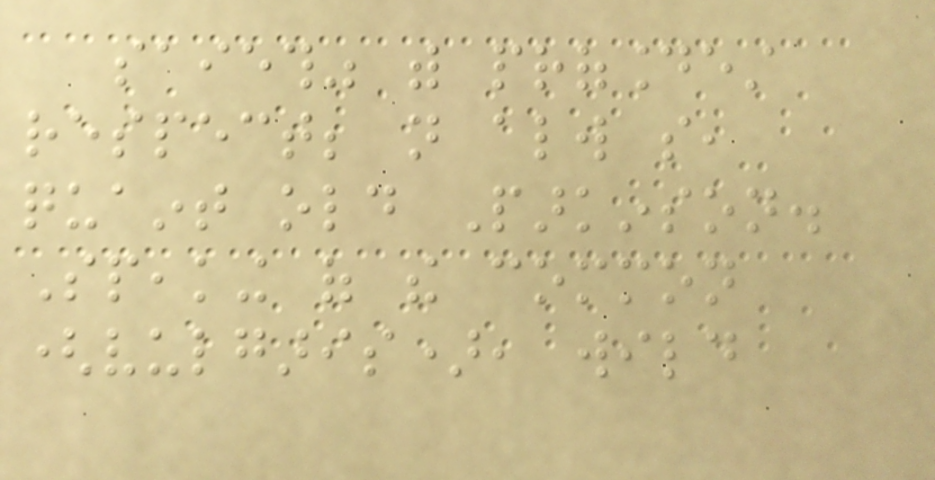saieth" with profoundest
respect; not always so,
quaint old Parkinson.
Speaking of the common
(vulgaris), wild
